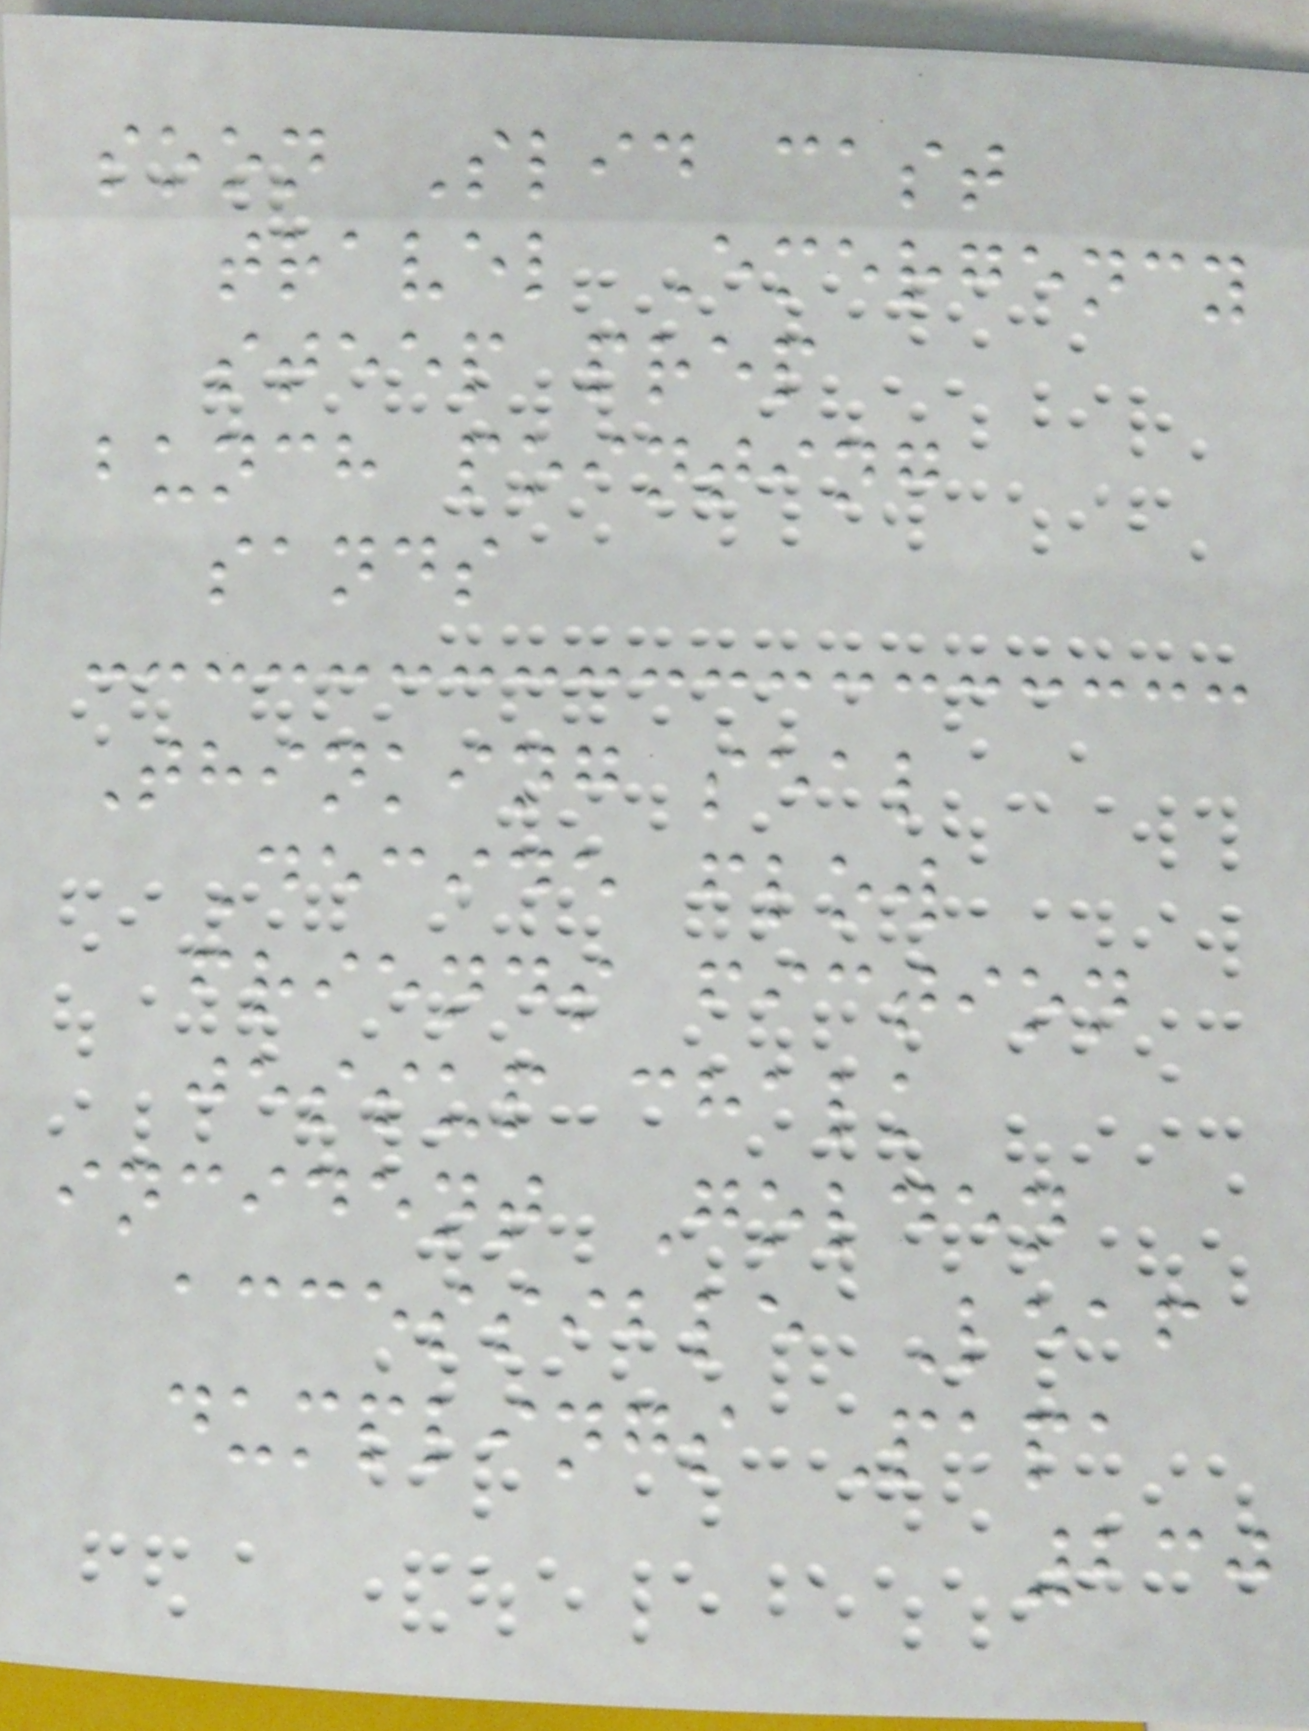soon Slid cast
travel Emergency
steep prep
bunch pointing
sands
Thinking seal
Decide flow
friends fiction
jessup chalk
incident Golden
accessible Leaf
dumplings Papa
230
